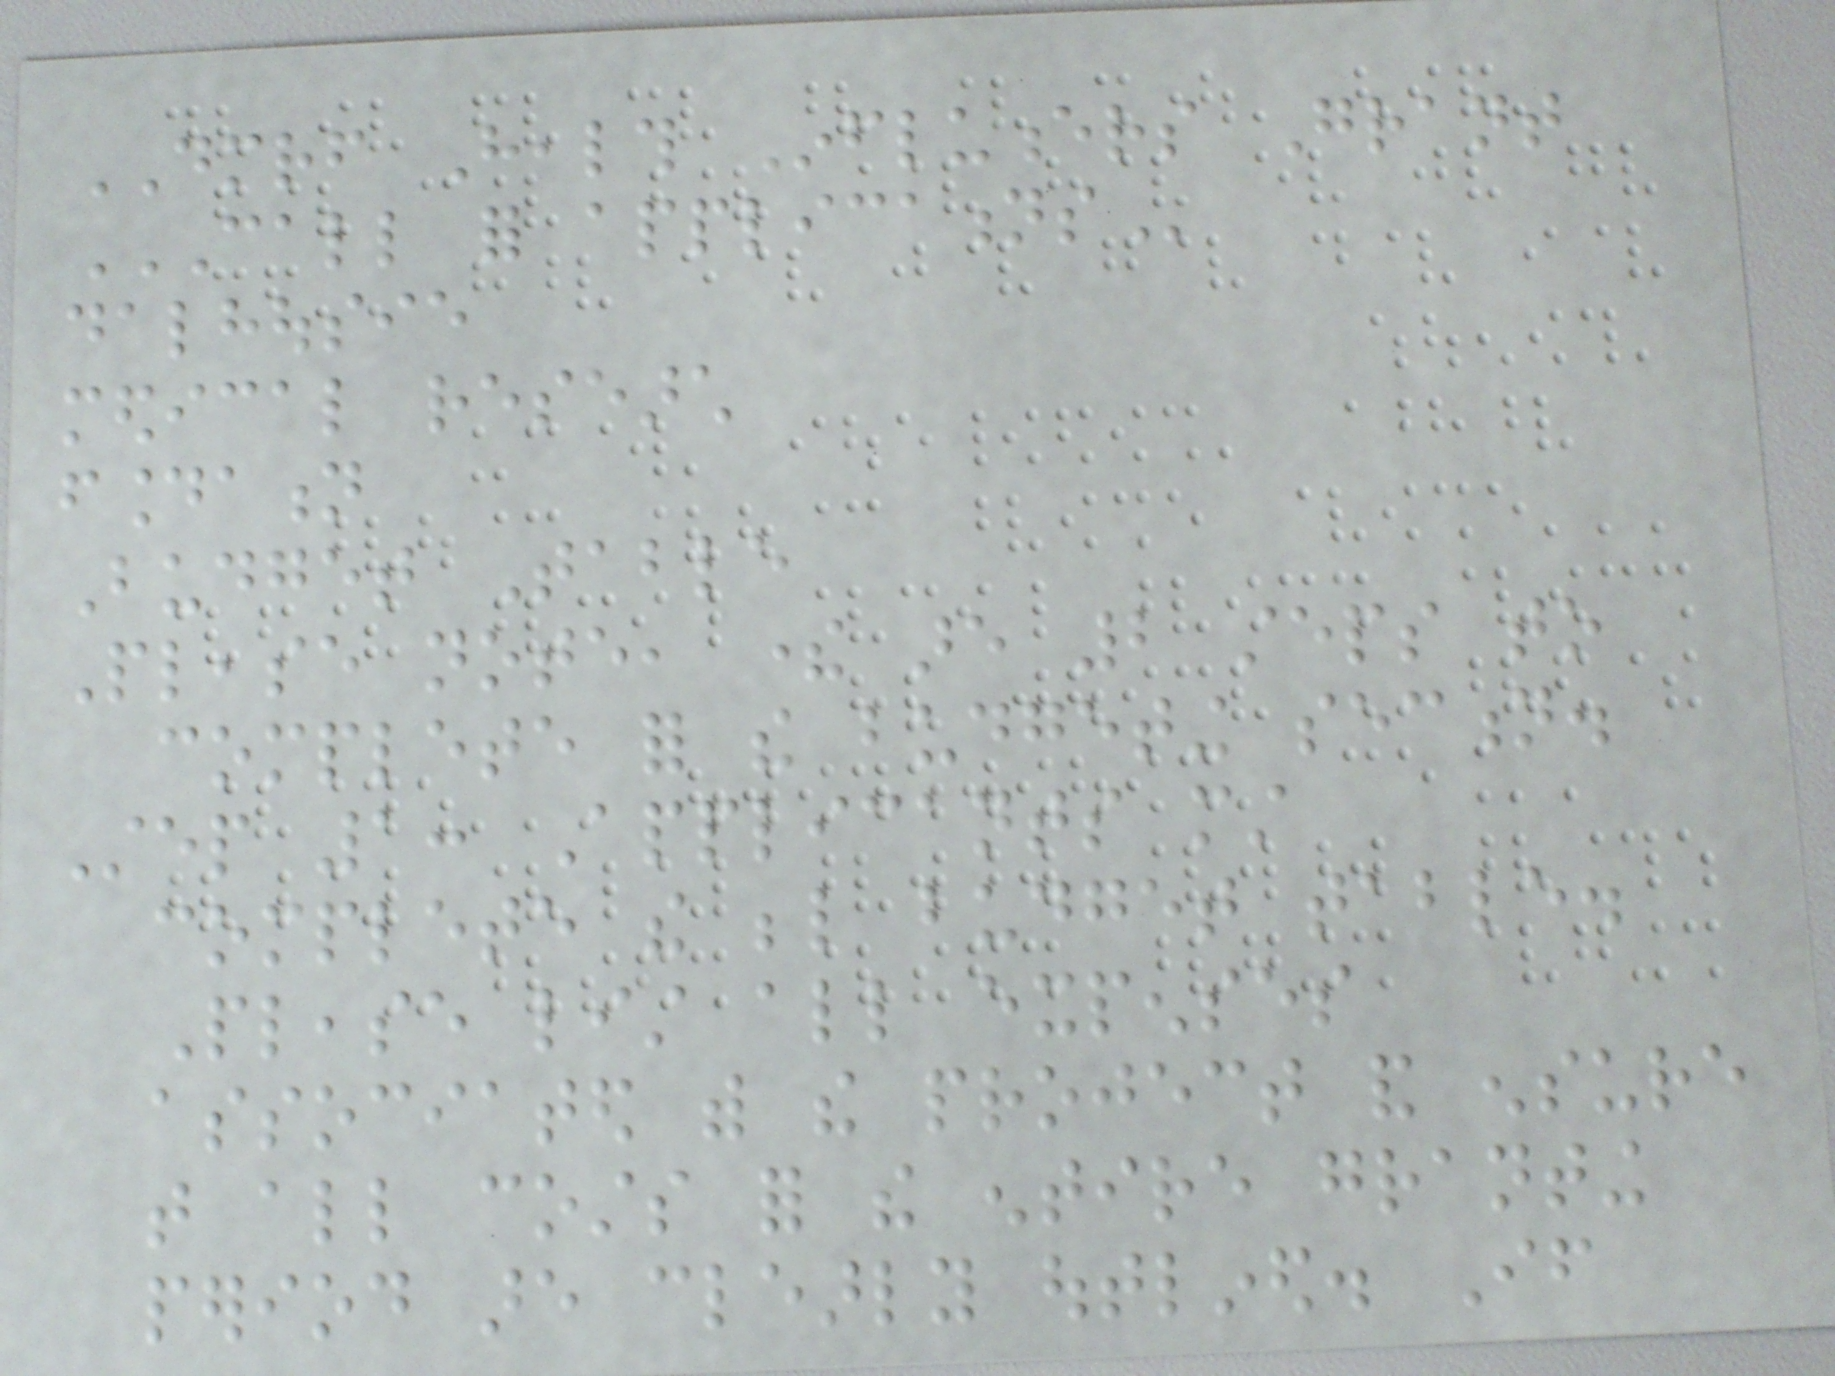DMRF Health Influencers Grant
CALL FOR APPLICATIONS
dalhousie
medical research
foundation
Budget Table
Please note, there are 2 steps to
complete for the budgeting section.
Step 1: Applicants must
complete the below budget table.
Please list all expenses
associated with the project and ensure
that all costs for the entire granting
period are clearly outlined. If
